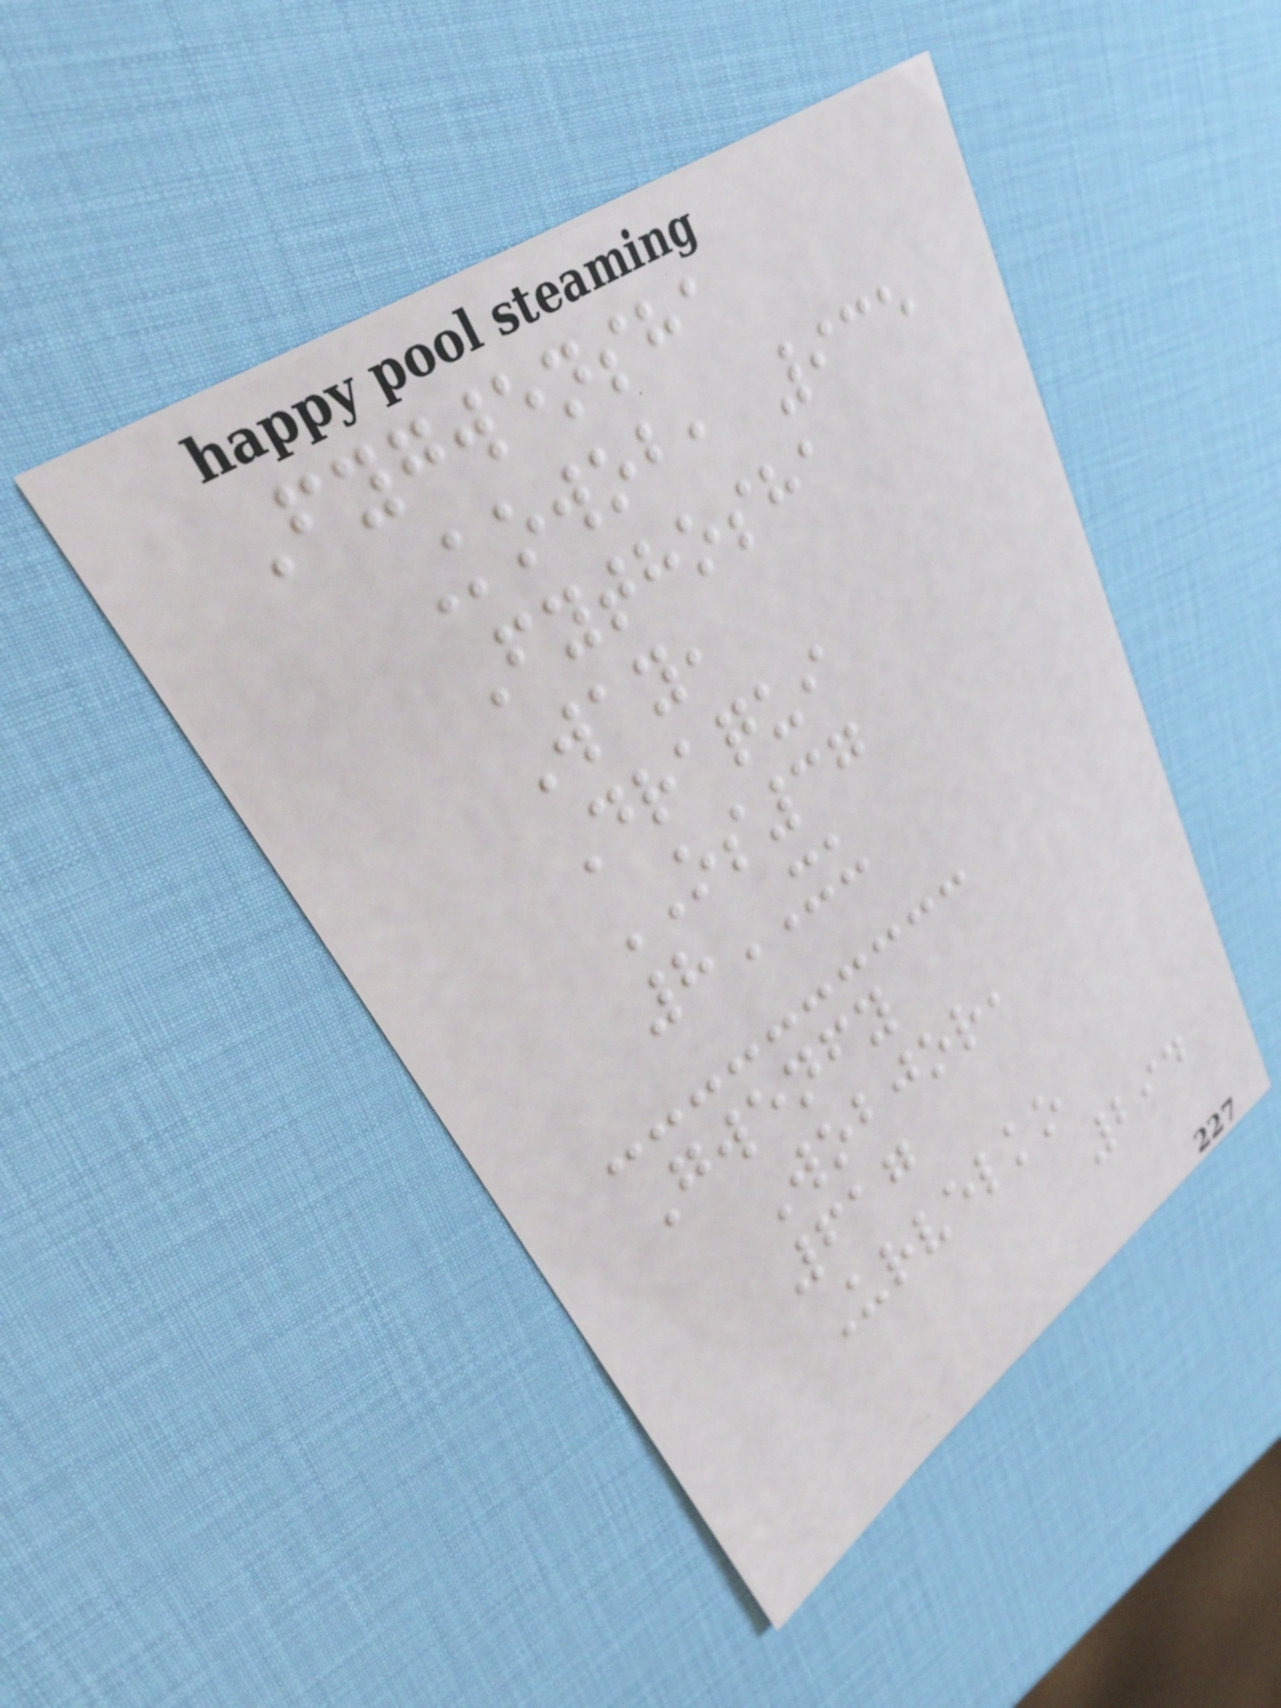Fygwensha
Kowob, 935
Fythosha
Way,
Draqui
OS37
8XU
Gwenfy
Wobjor,
617
Urvelko
294
